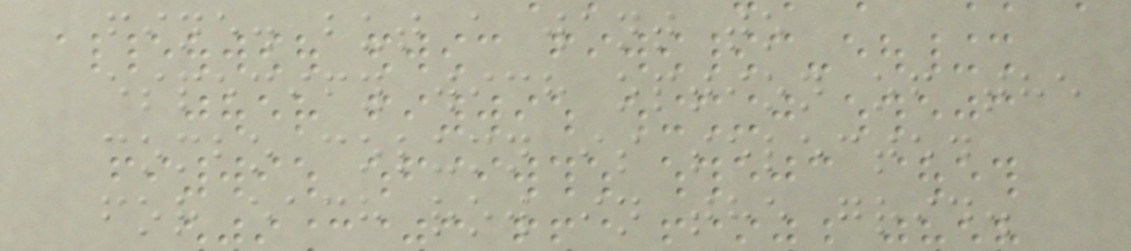fine. but a want to
especify wich option of the
combo column is selected
for each row in the grid.
